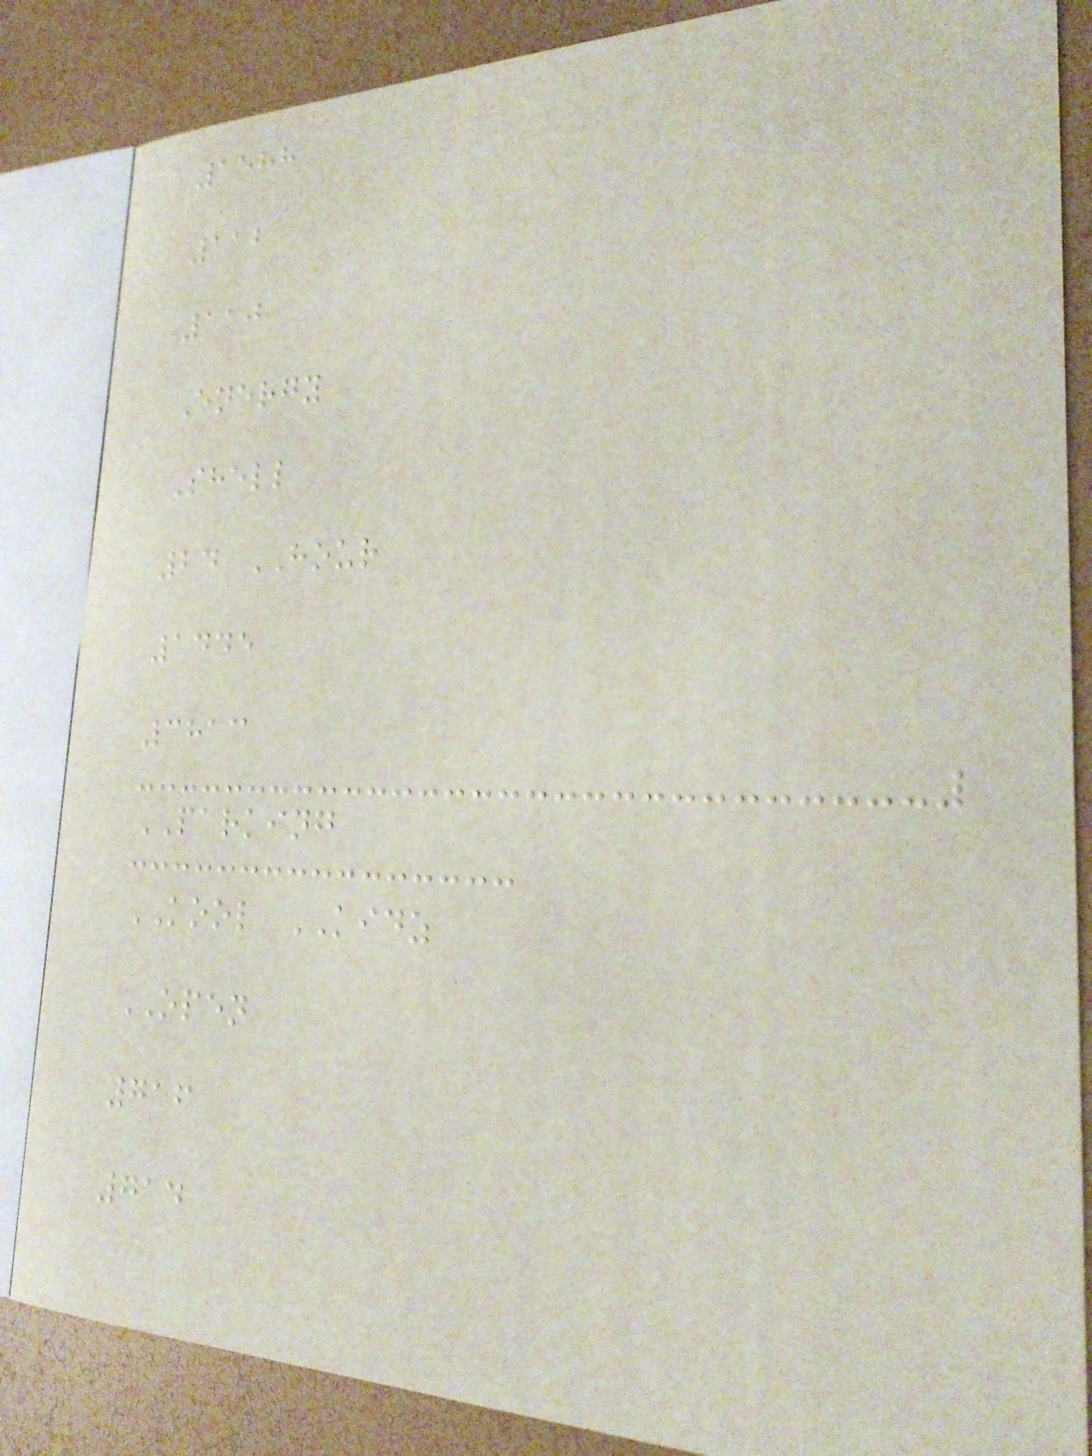1588
112
110
Energy
Shell
24 HOUR
1445
3813
PARKING
KOOL KIDZ
OPEN
716
714
